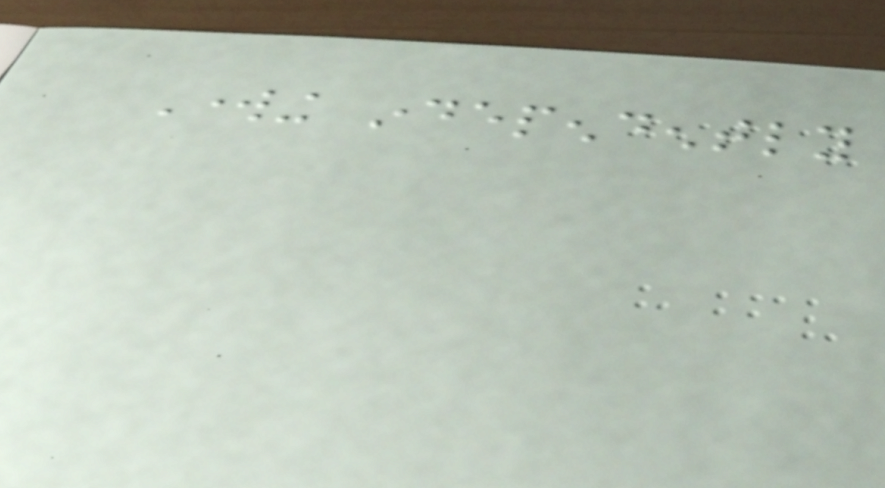Working independently
